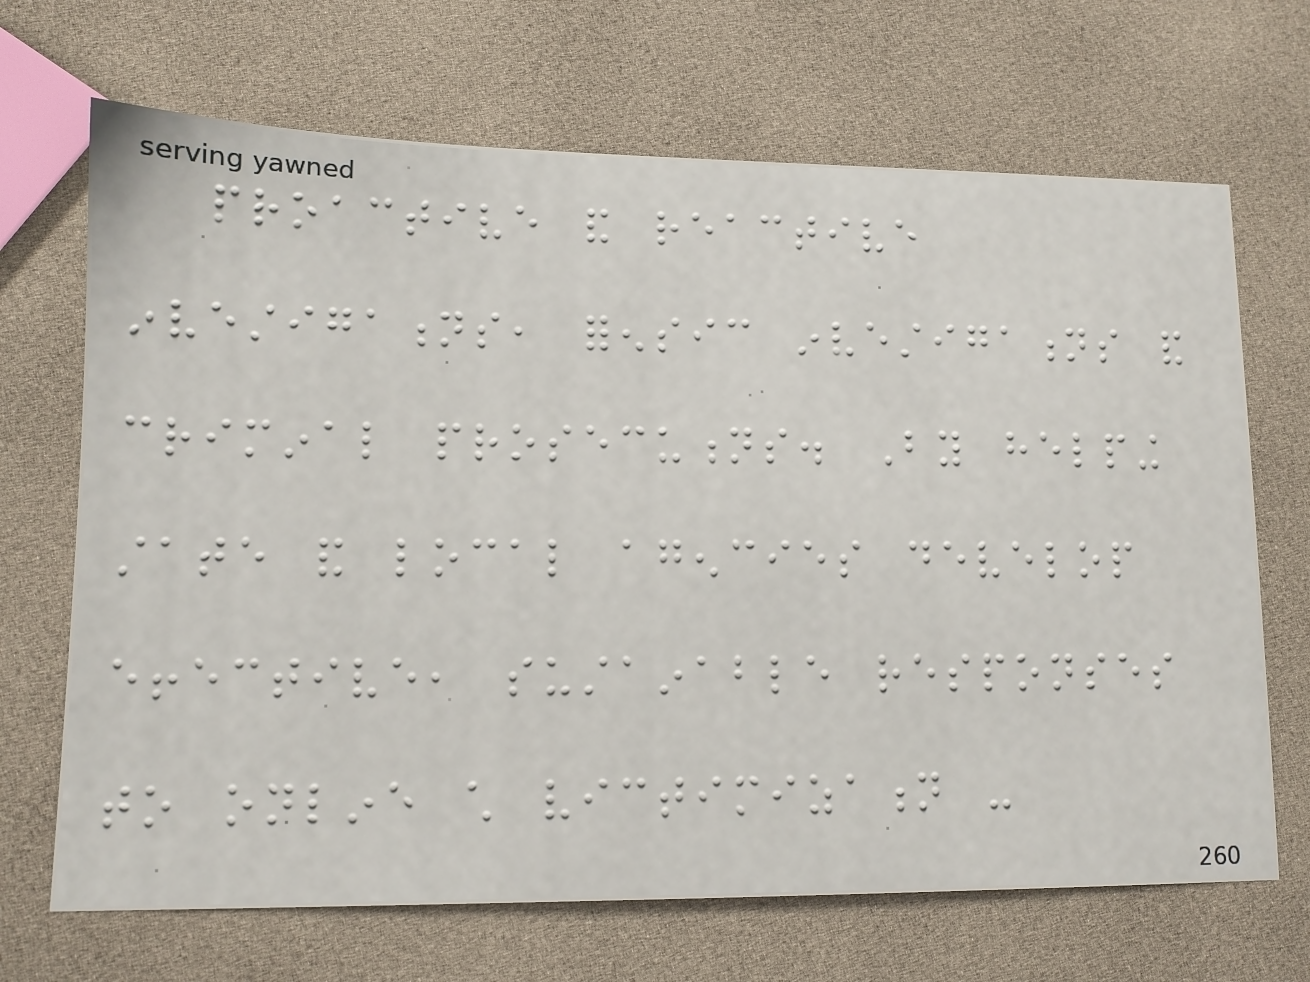proactive and reactive
investigations, forensic investigations and
criminal prosecutions. By helping
state and local agencies develop
effective, sustainable responses
to online child victimization -
